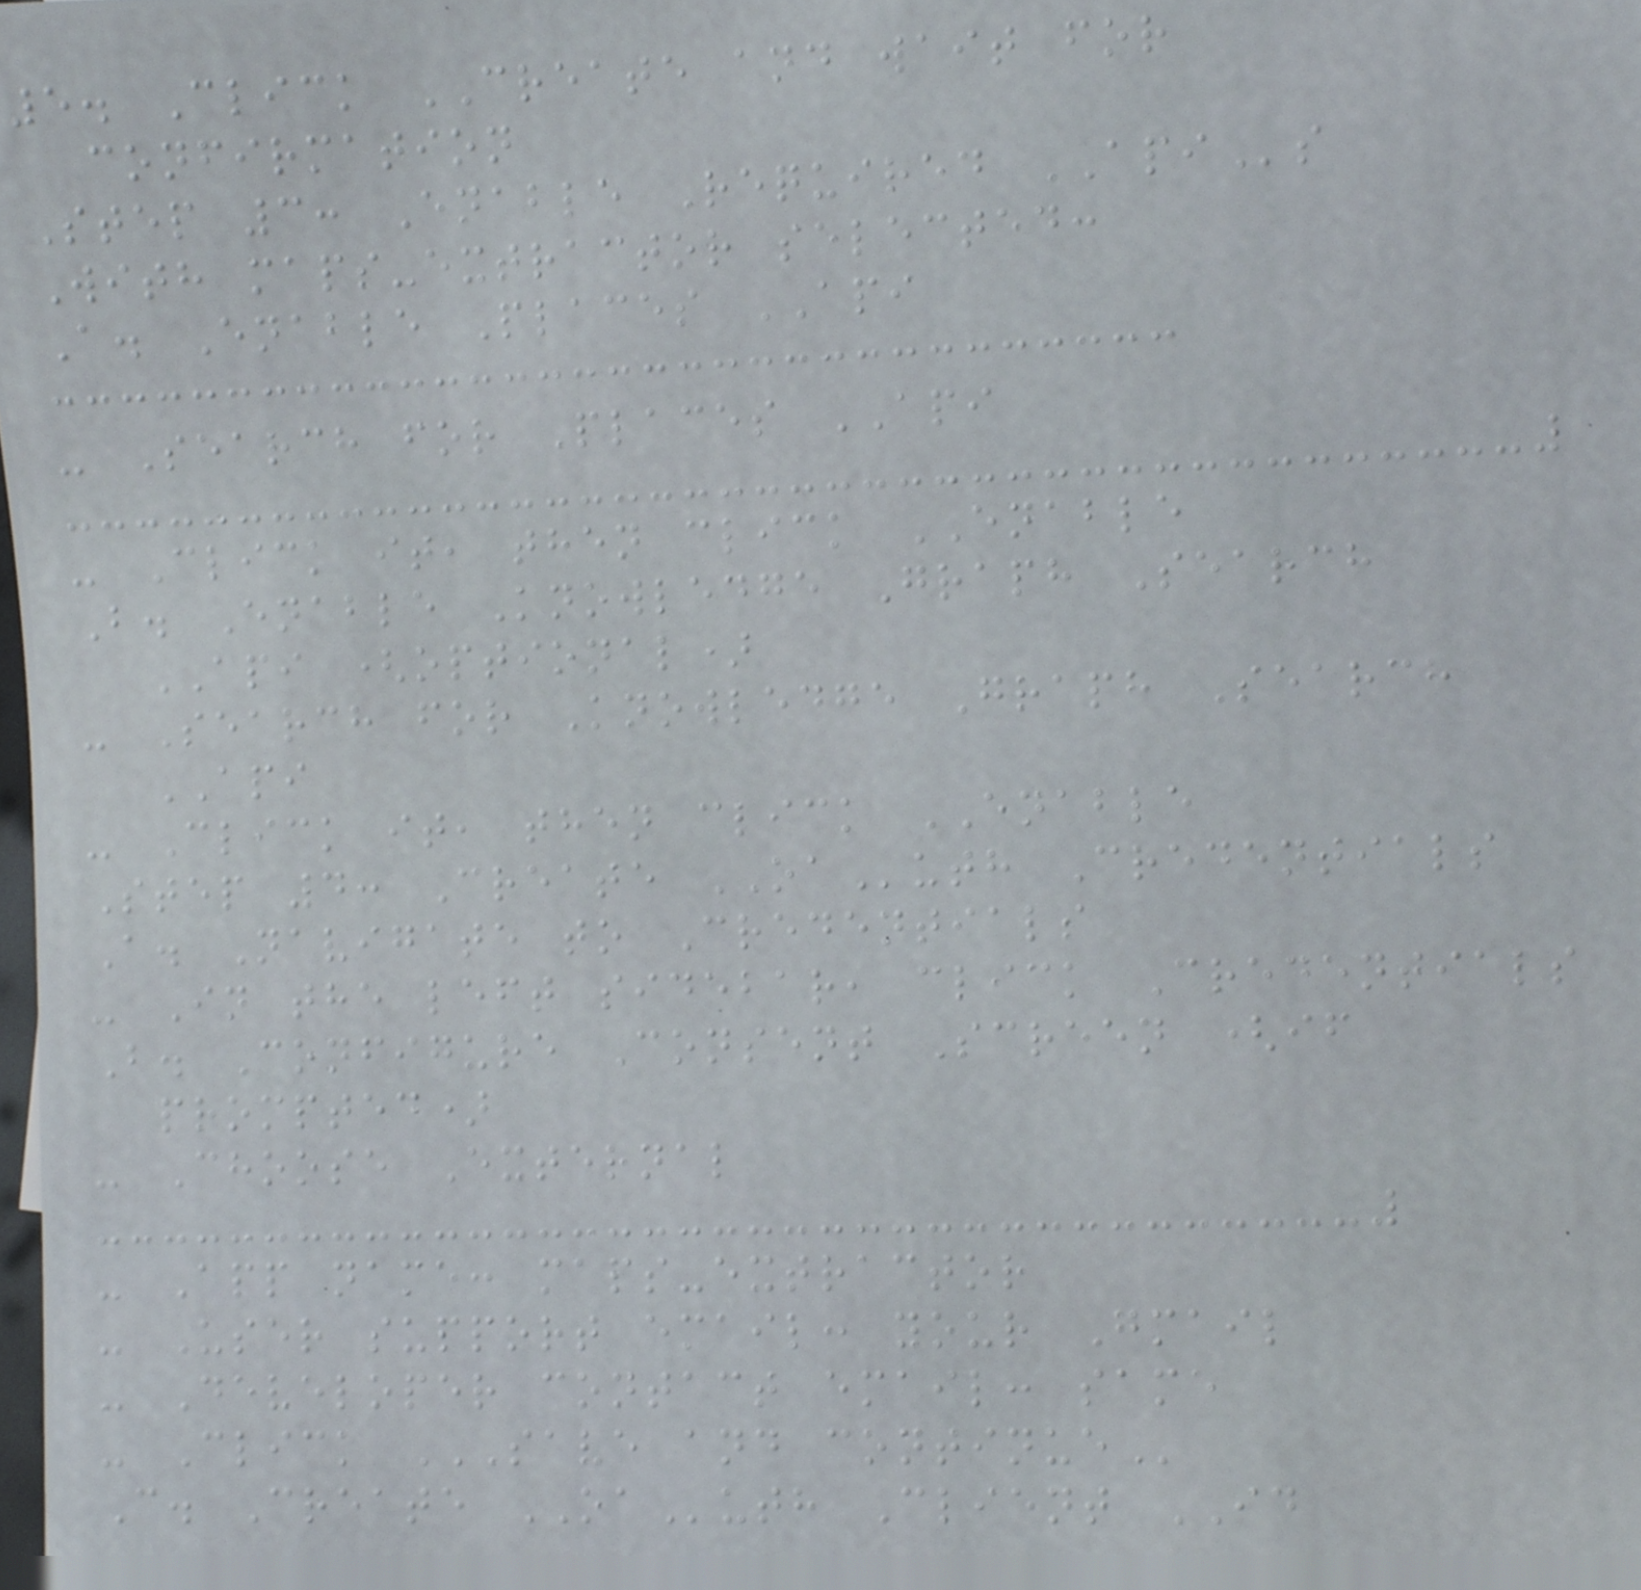5. Click CREATE and wait for
confirmation
Step 3: Enable Required APIs
With maps-extractor selected:
A. Enable Places API
- Search for Places API
- Click it, then click ENABLE
B. Enable Knowledge Graph Search
API (optional)
- Search for Knowledge Graph Search
API
- Click it, then click ENABLE
Step 4: Create OAuth Credentials
A. Navigate to Credentials
- In the left sidebar, click Credentials
B. Configure Consent Screen (if
prompted)
- Choose External
- App name: maps-extractor
- User support email: your Gmail
- Developer contact email: same
- Click SAVE AND CONTINUE
C. Create OAuth Client ID
